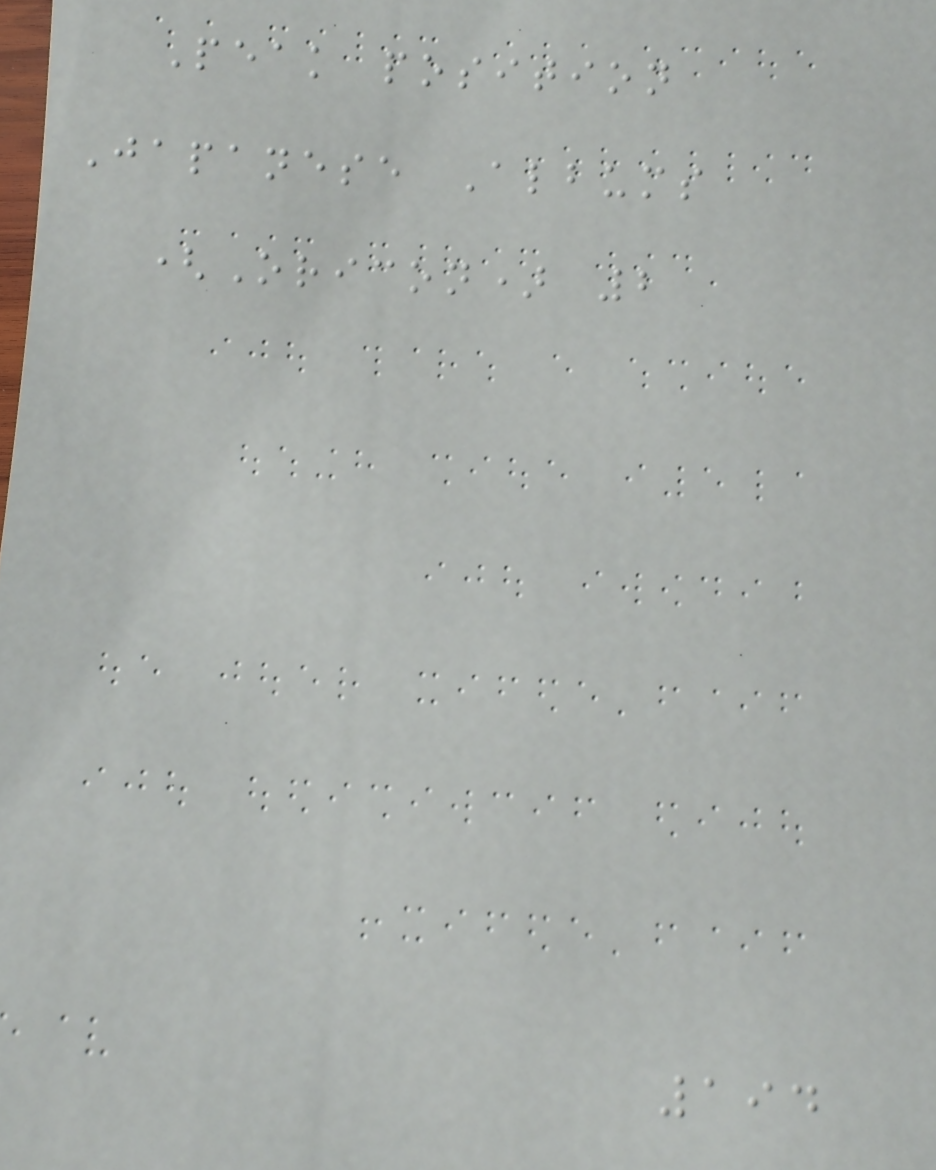Peak position
Japanese Albums
(Oricon) 2
194
